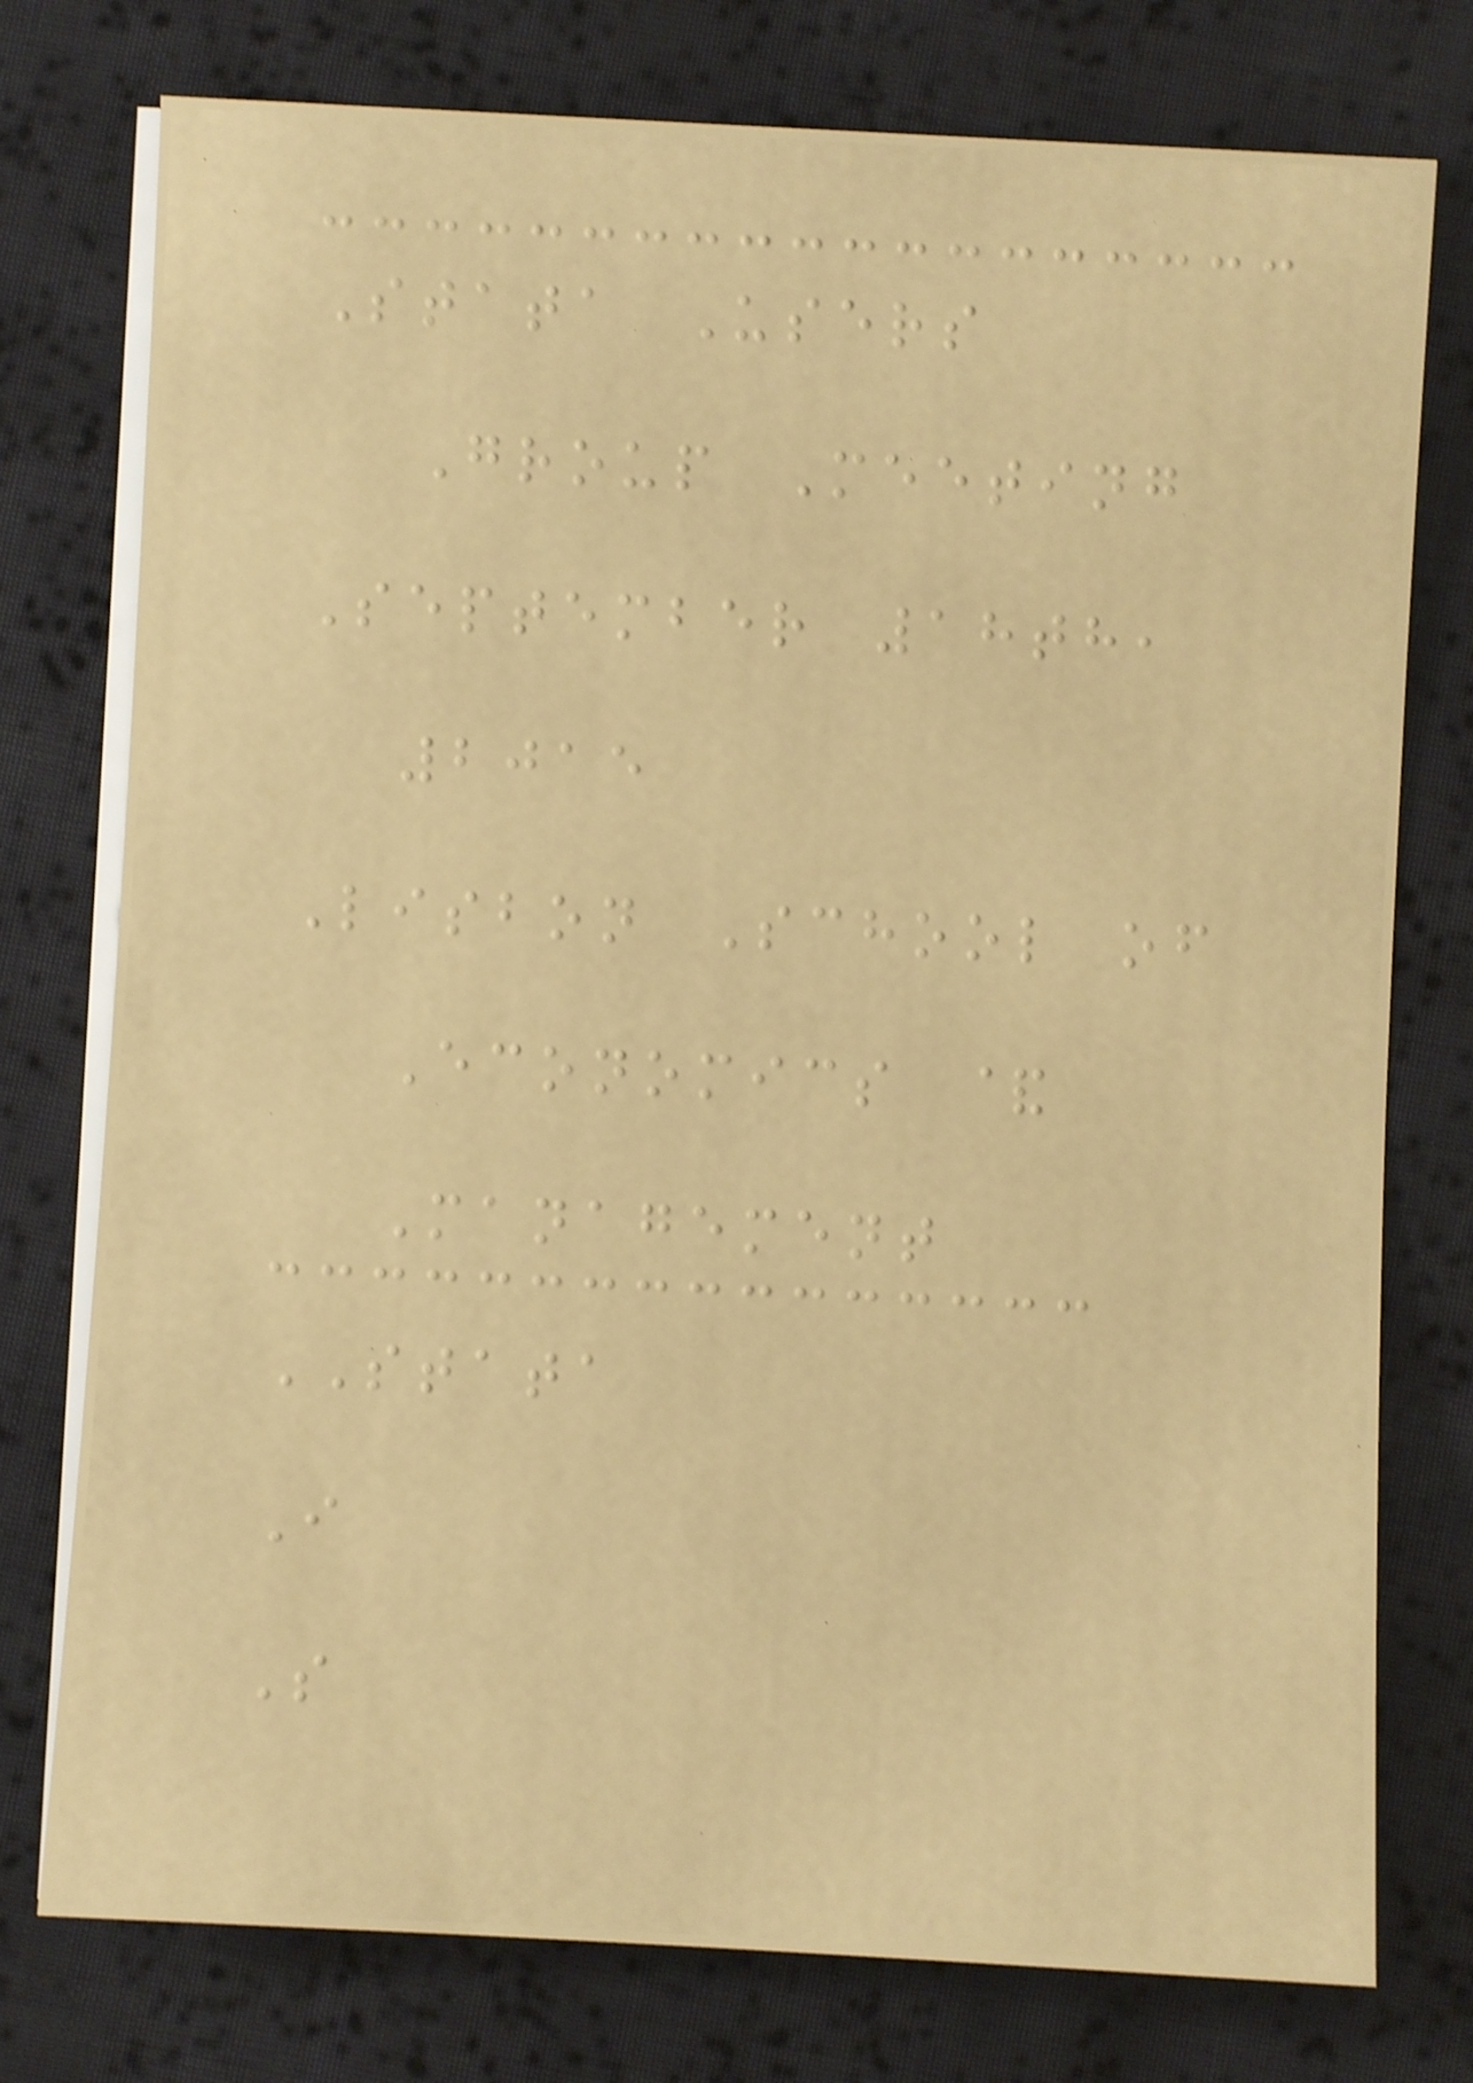Stata Users
Group Meeting
September 18th,
2015
Lisbon School of
Economics &
Management
STATA
I
S
